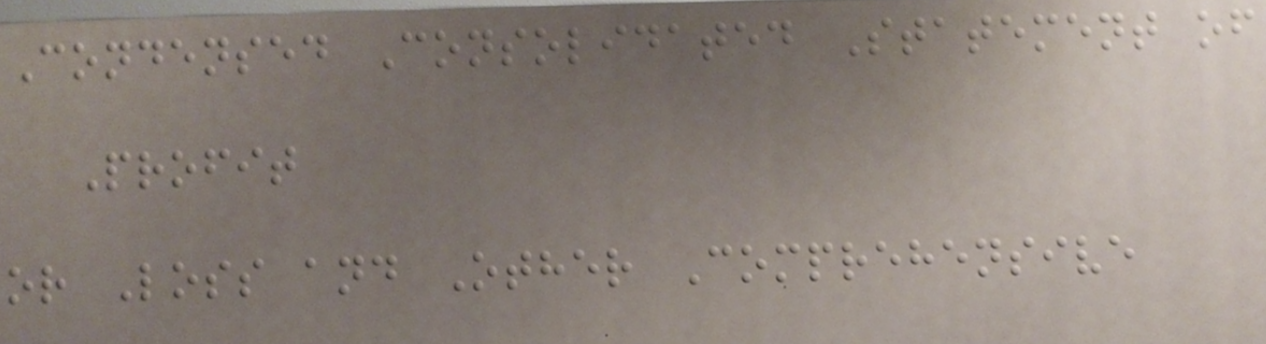Condensed Consolidated Statement of
Profit
or Loss and Other Comprehensive
